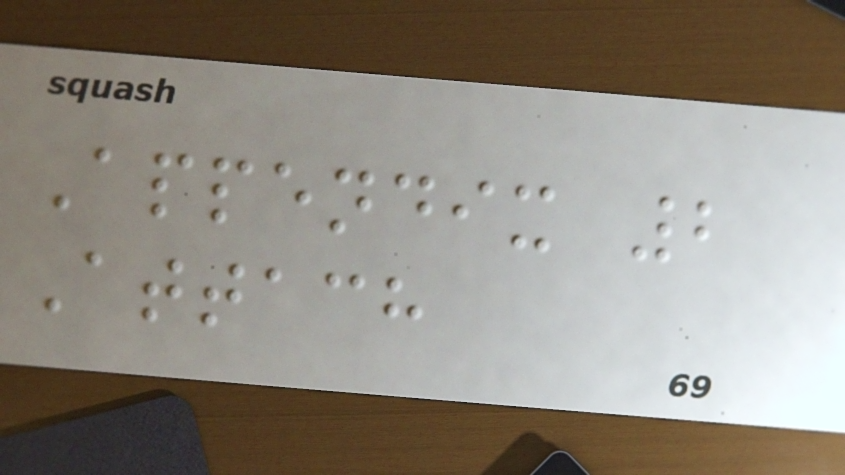Appendix 2
Attach
